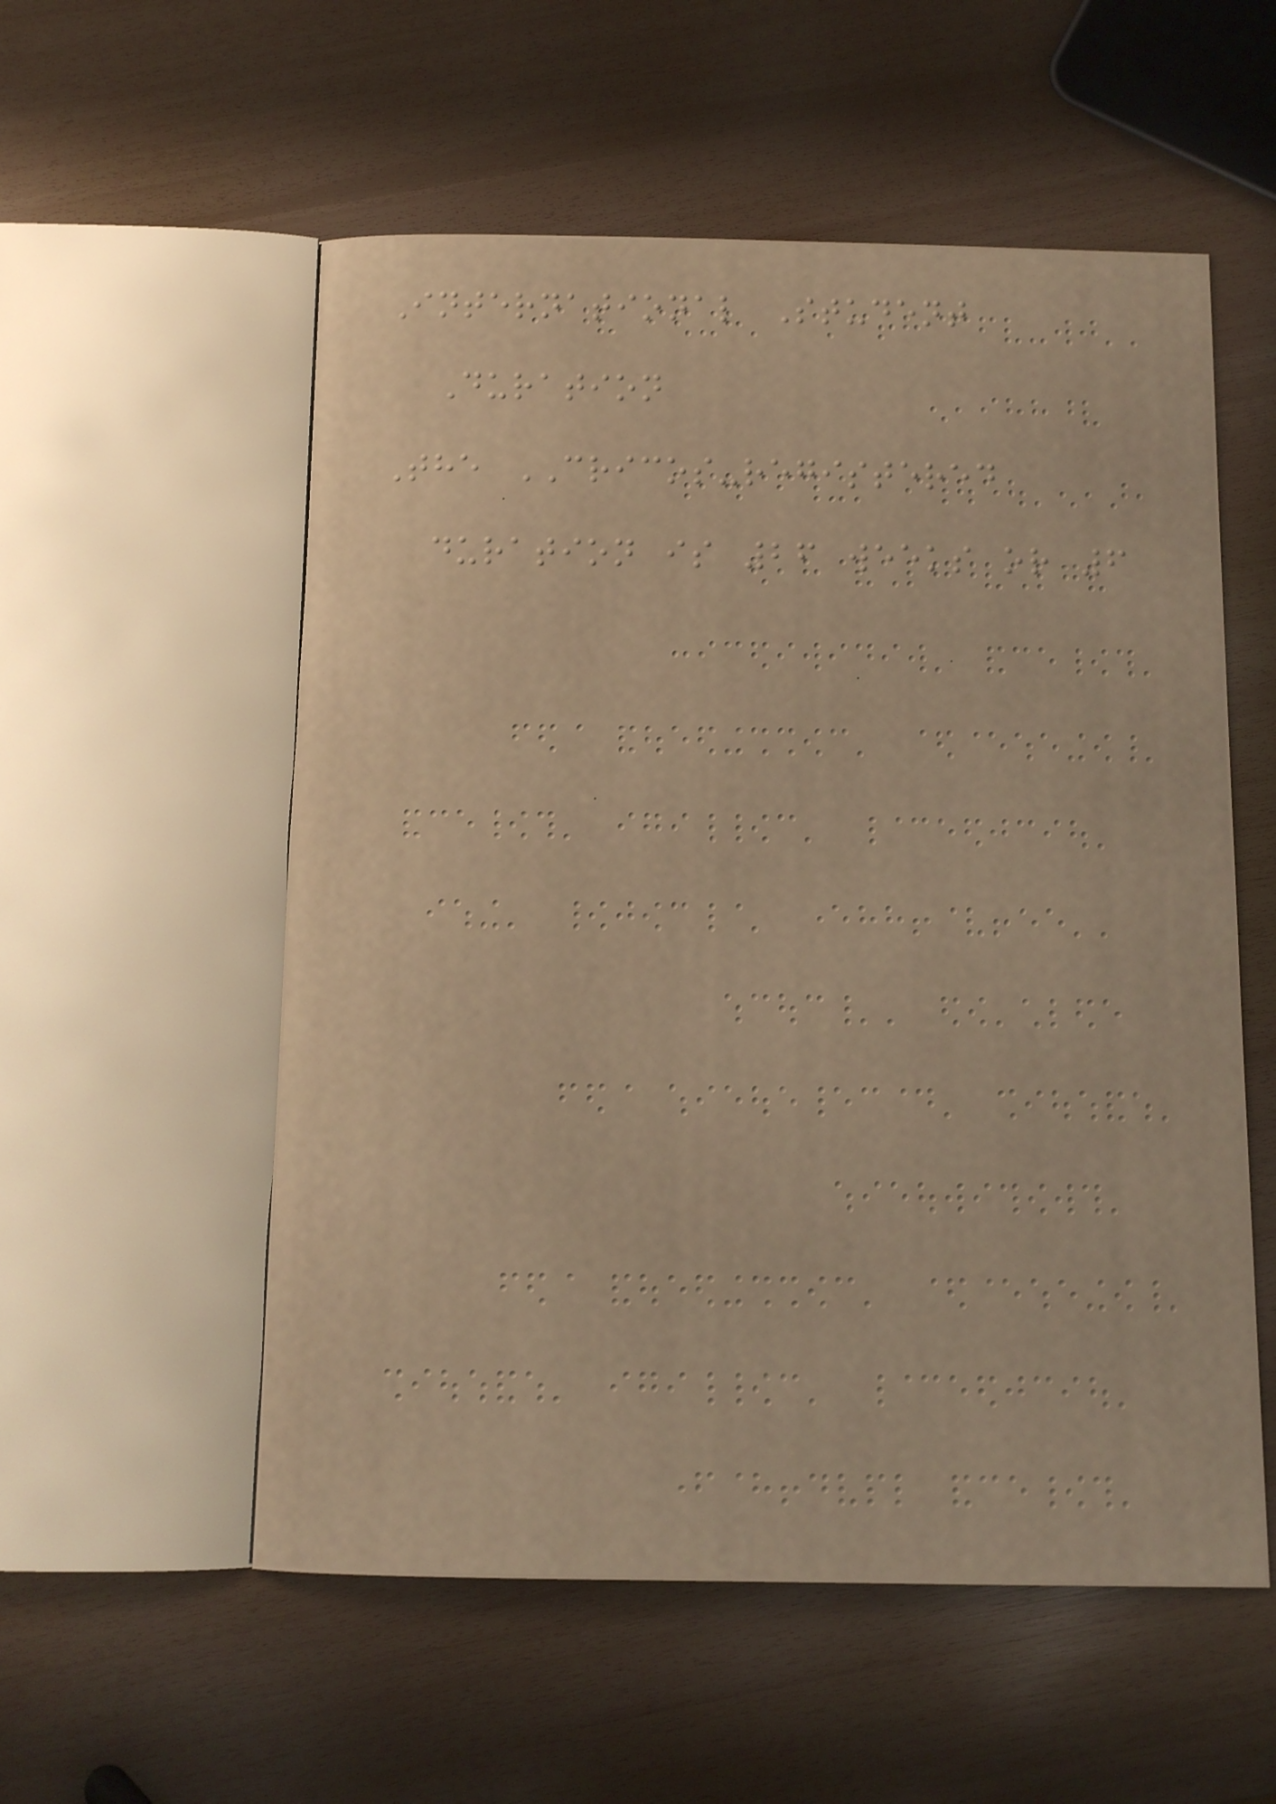International Student
Duration
The CRICOS-registered
duration is 26 weeks or 6
